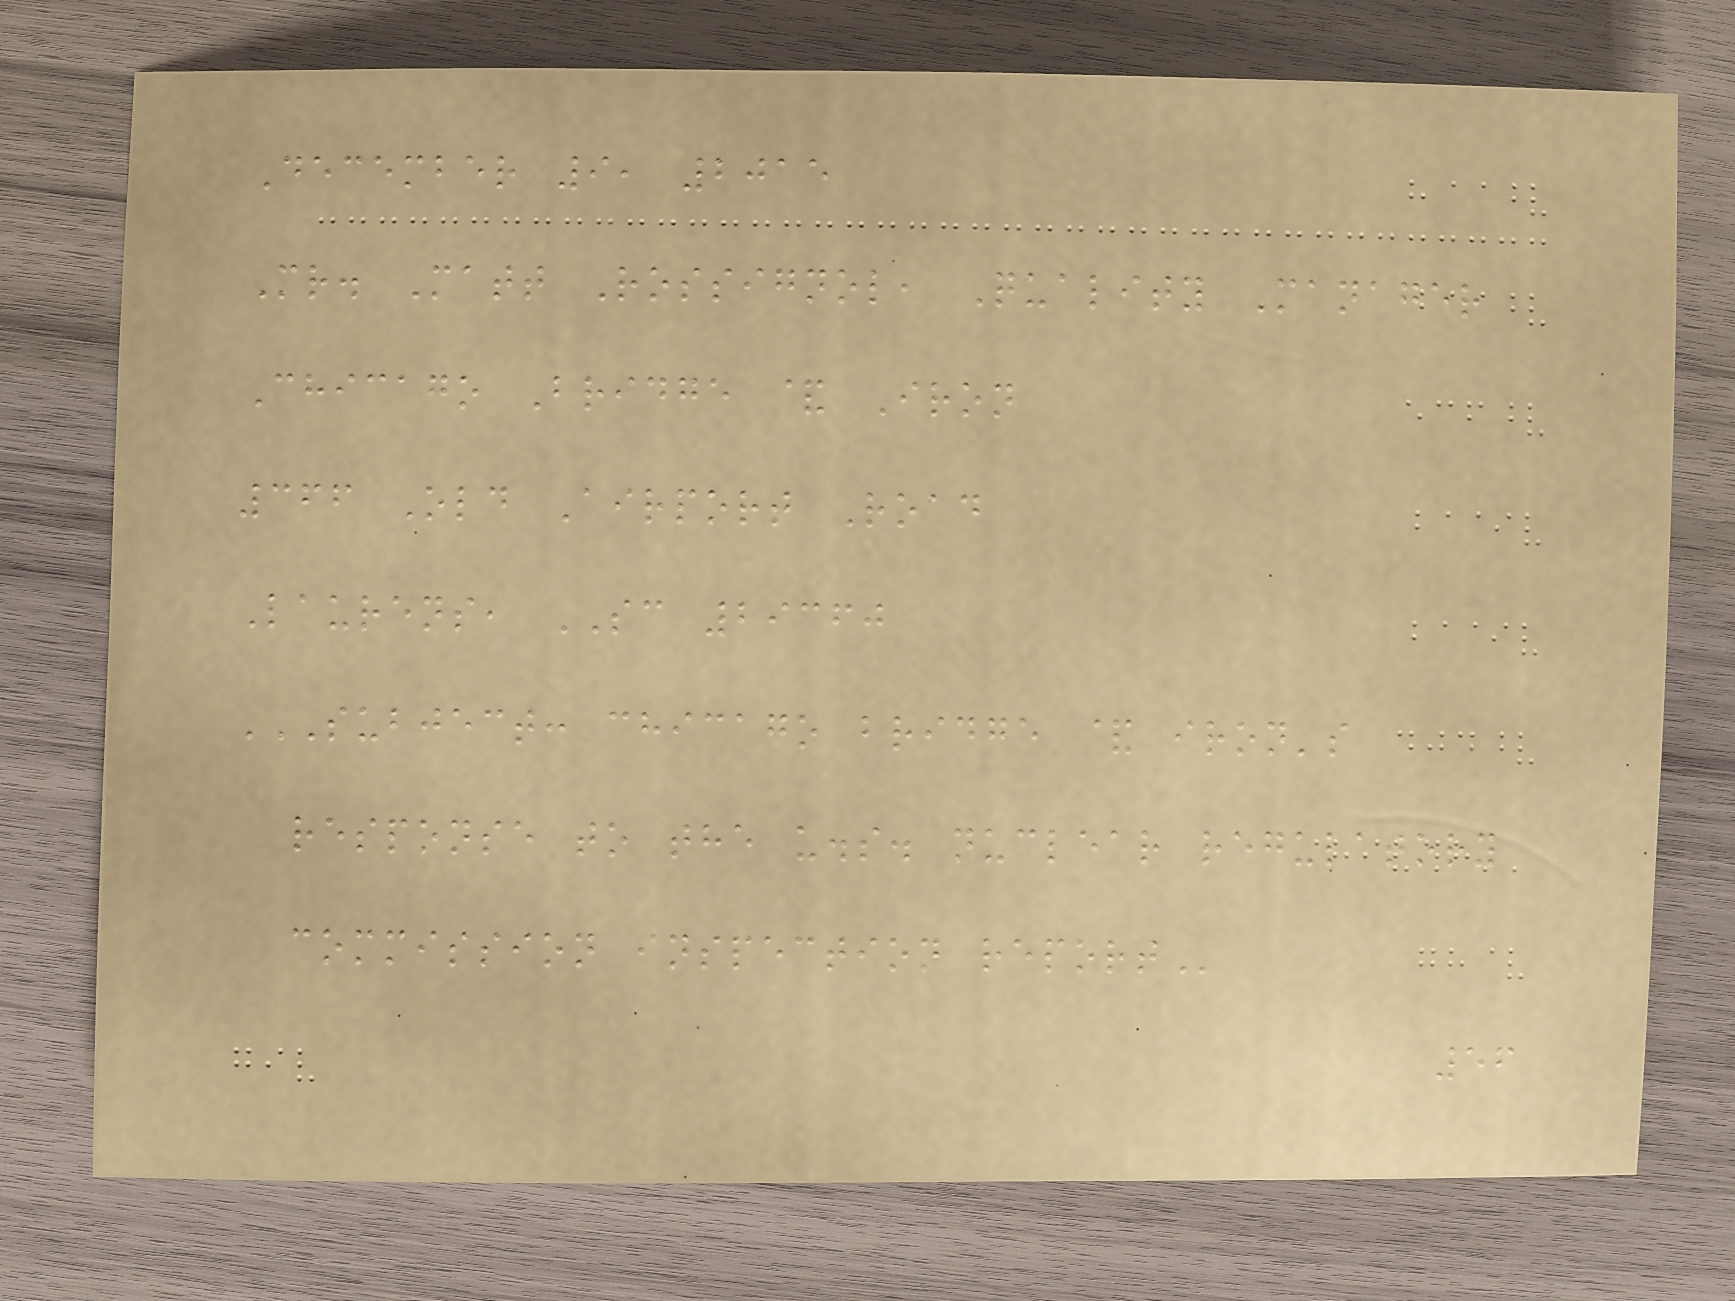December 9, 2015
Mr. Matt Rossignol, Quality Manager
Chicago Bridge & Iron
366 Old Airport Road
Laurens, SC 29360
SUBJECT: CHICAGO BRIDGE & IRON'S
RESPONSE TO THE U.S. NUCLEAR REGULATORY
COMMISSION INSPECTION REPORT
56
